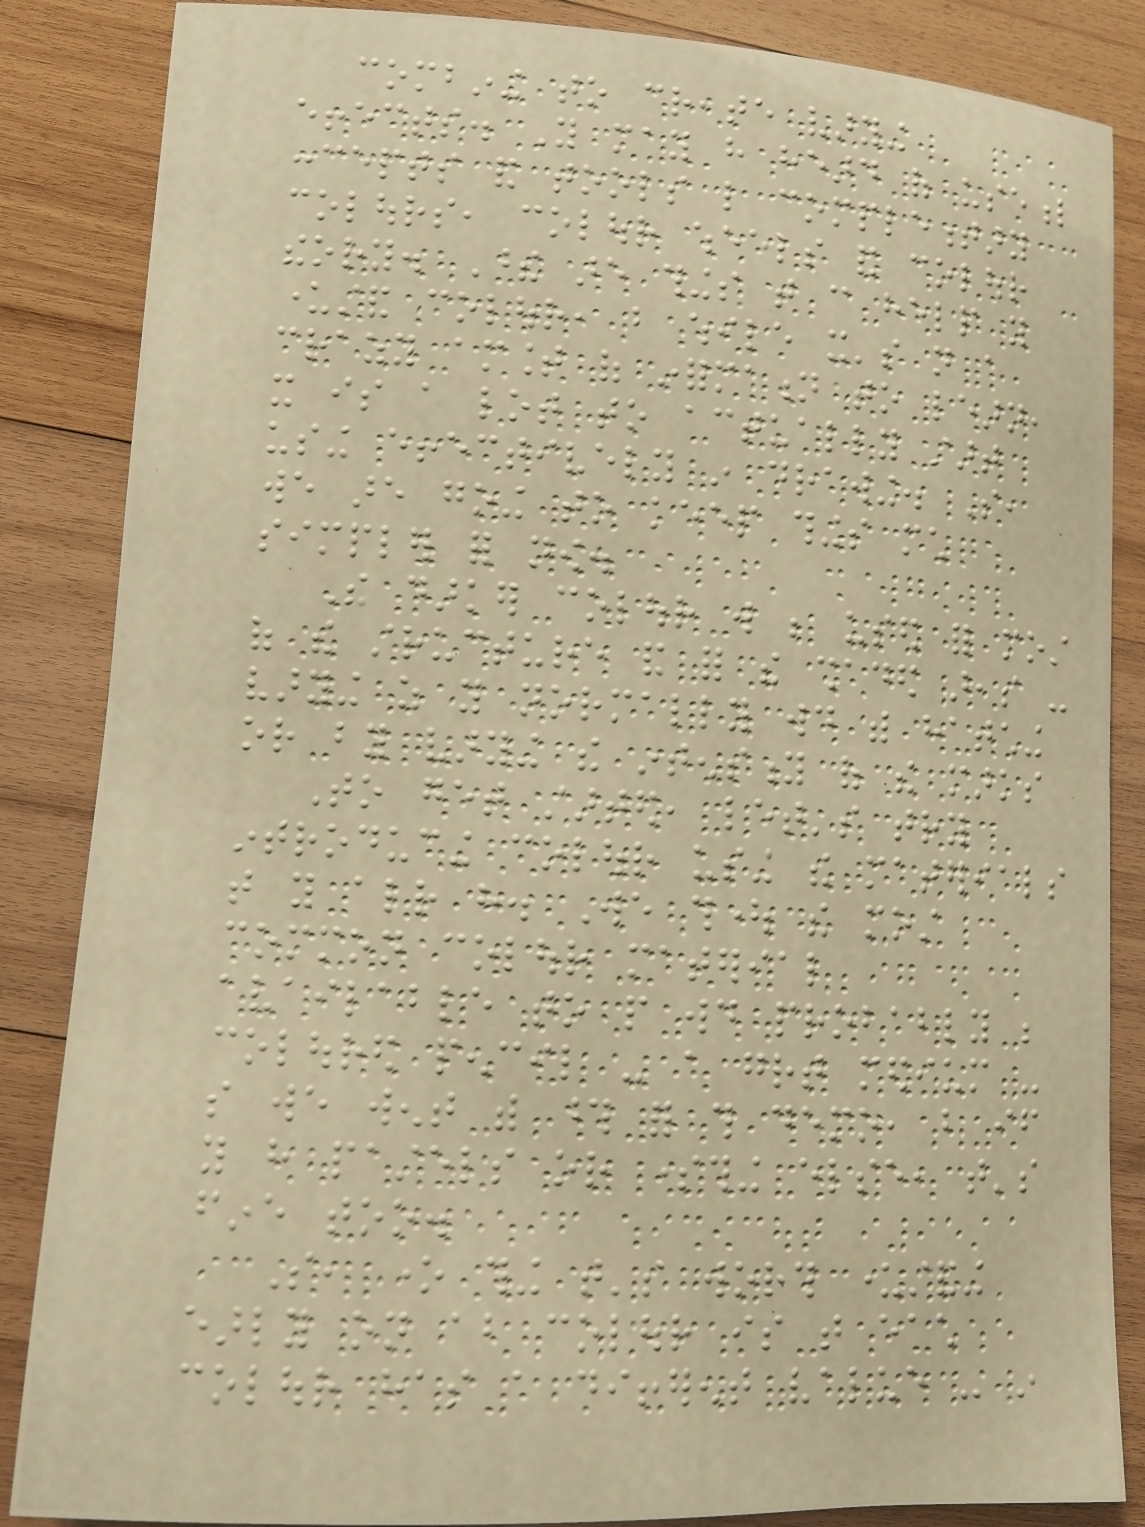combining to create varying
effects. You may have heard of useful
concepts and tools like complementary
colours, colour wheels and colour
theory. These are things that can help you
understand colour, but while it's not a
crazy amount of information to learn,
it is a lot to actually start
using effectively in drawing. So,
we are going to keep things much
simpler for now.
The darker colour will be used for most
of the structure and for the shaded areas -
varying as you normally would with hatching
or by varying the intensity of the marks
To get started, let's try
introducing colour using the materials
that you already have. We thought the most
common colour material
available to people would probably be
coloured pencil - a great medium -
so we went with those for this demo, but if
you have pastels or something else, that's
fine too.
So, one thing that's worth understanding
early on about colour is that each
colour has a different value - in
